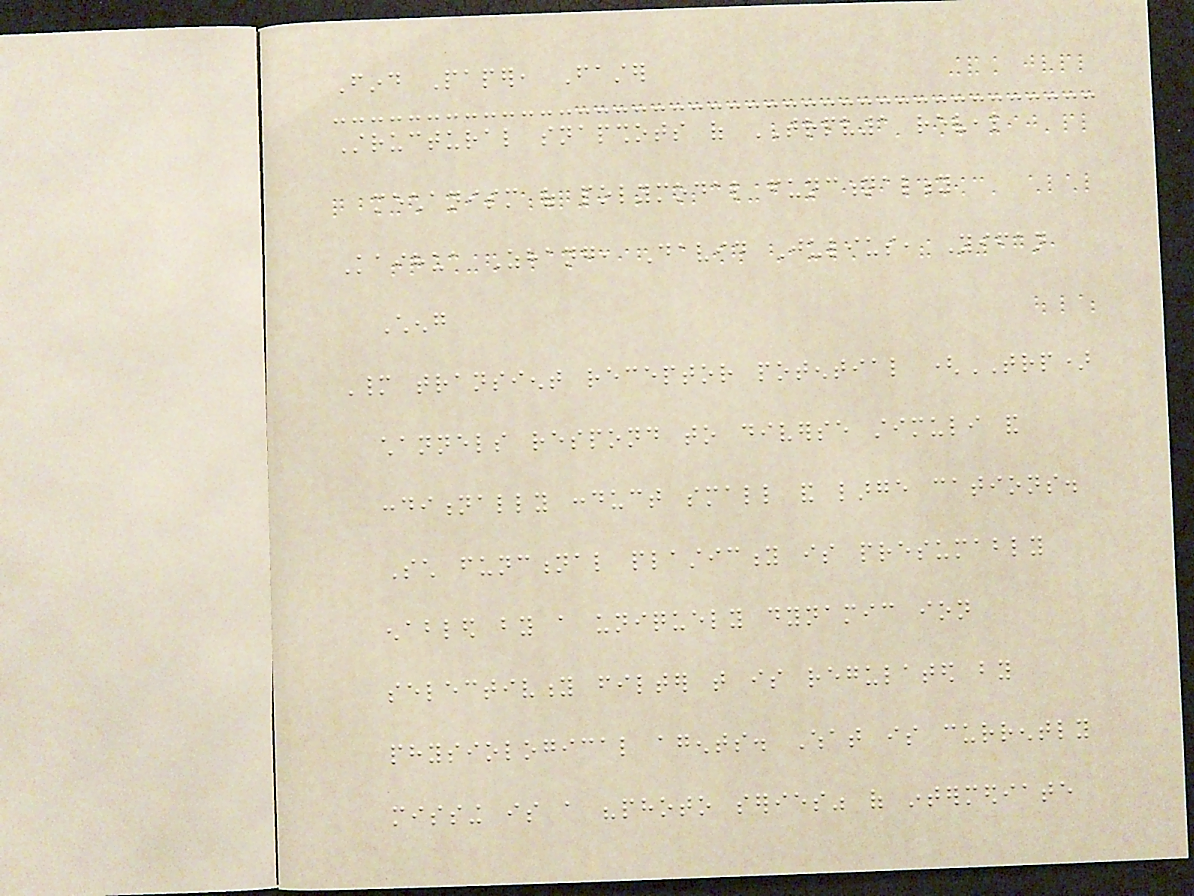Find Paper, Faster
Structural snapshots of TRPV1 reveal
mechanism of polymodal functionality
Kaihua Zhang, David Julius, Yifan
Cheng
Many transient receptor potential (TRP)
channels respond to diverse stimuli and
conditionally conduct small and large cations.
Such functional plasticity is presumably
enabled by a uniquely dynamic ion
selectivity filter that is regulated by
physiological agents. What is currently
missing is a "photo series" of intermediate
